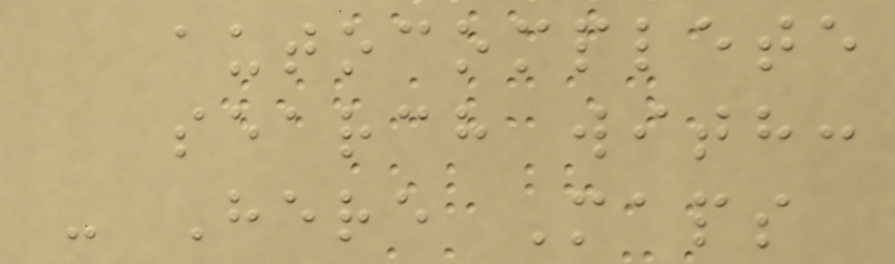autocomplete
search with:
- Here Maps
